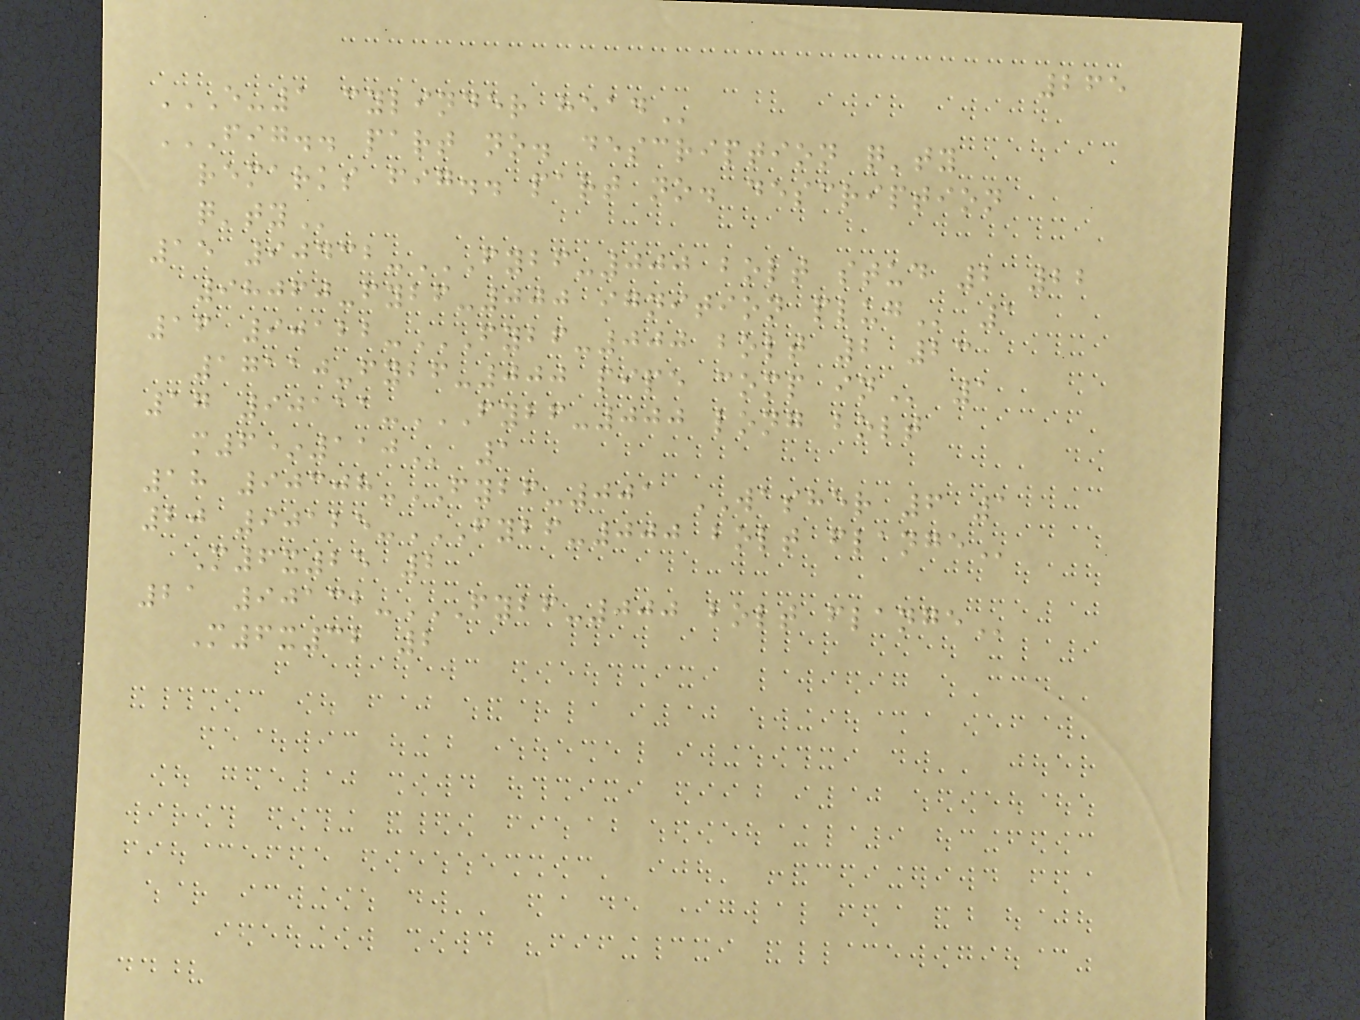265
E-1 CYLINDER HEAD
FIG.. PART NO. DESCRIPTION Q'TY
REMARKS FIG.. PART NO. DESCRIPTION
Q'TY
15 90432-FYBF-000 BOLT STUD 2 22
98060-FYBF-000 IGNITION PLUG 1
16 90122-FYBF-000 BOLT 2 23
17110-FYBF-000 PIPE COMP IN 1
17 90111-FYBF-000 LONG BOLT
M6*110 1
18 90308-FYBF-001 WASHER 6 1
20 90125-FYBF-000 BOLT FLANGE
M6x25 2
21 90132-FYBF-000 BOLT FLANGE
M6x32 2
